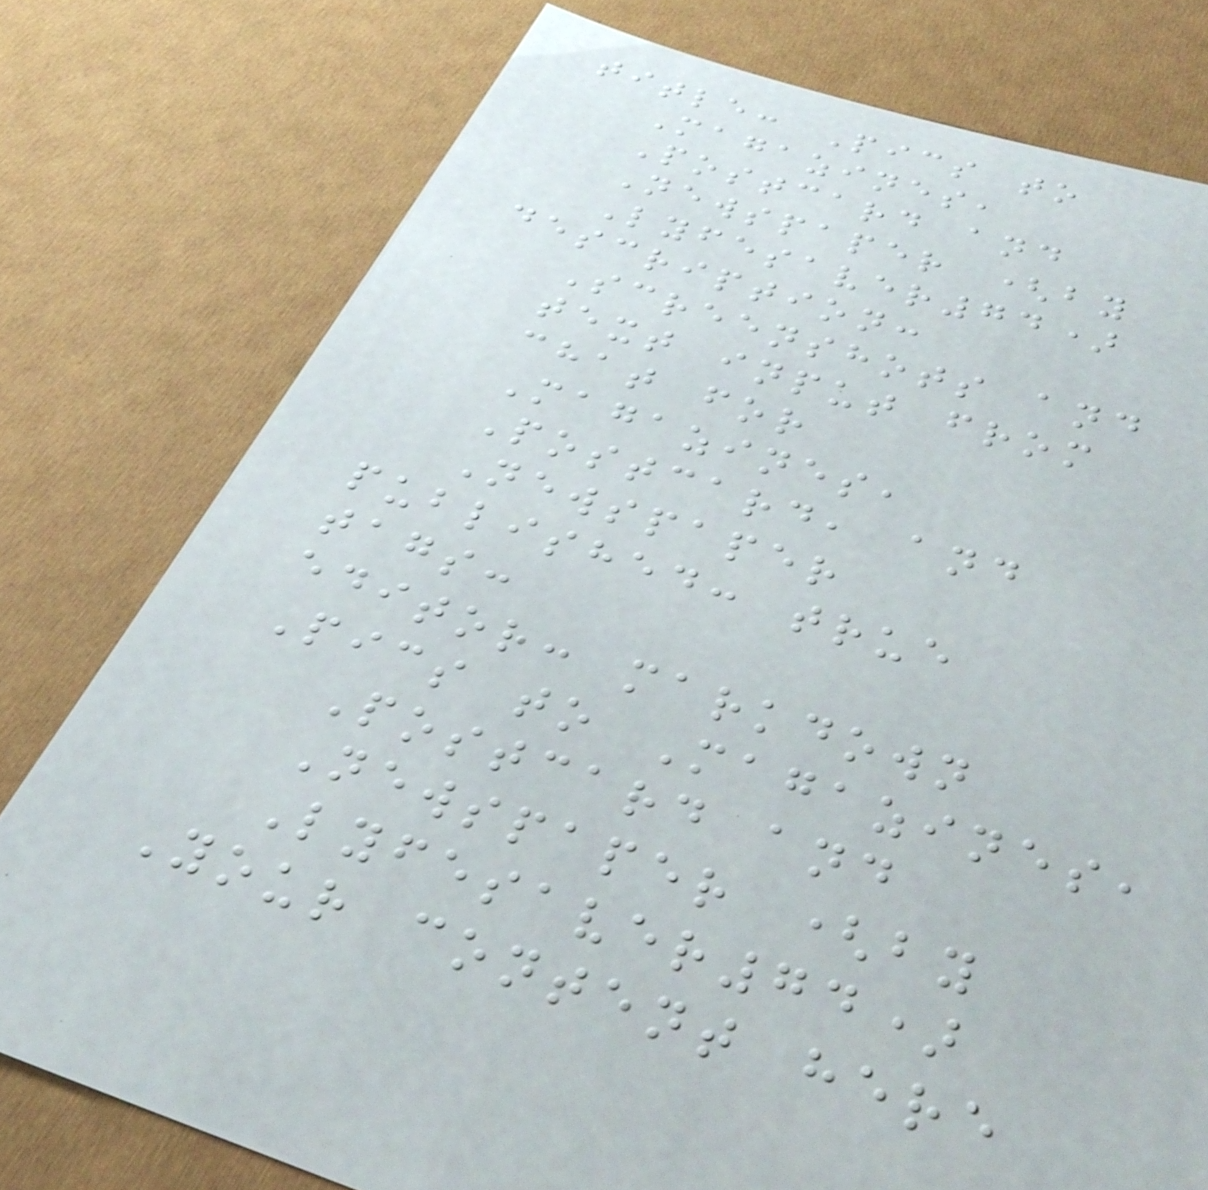title: Pics to
Magazines,
Postcard and
Newspaper (by
Lyfesaver74)
description:
Screenshots and
text input from
chat for
Magazines,
Postcard, and
Newspaper
published: true
tags:
editor: markdown
Pics to Magazines,
Postcard and
Newspaper (by
Lyfesaver74)
Your content here
